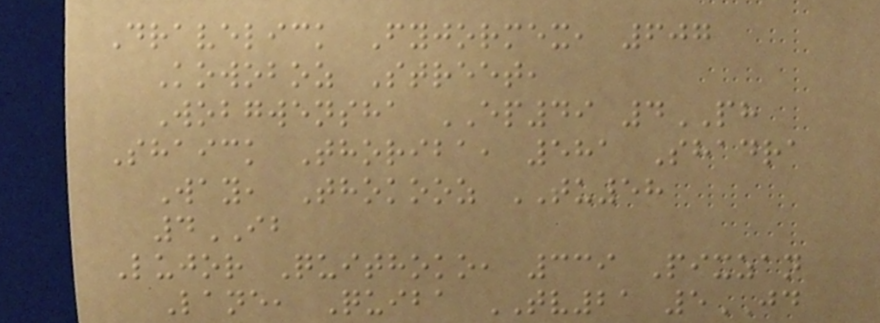Dravelick Fyjormex, 607
Kowoboz Street,
Wobgwensha EP49 4PH
Shaick Thoriba, 581 Shadra
Way, Thokooz TU58
4IB
Lujor Quithoko, 339 Pixzan
Lane, Quiba TV21 5JD
